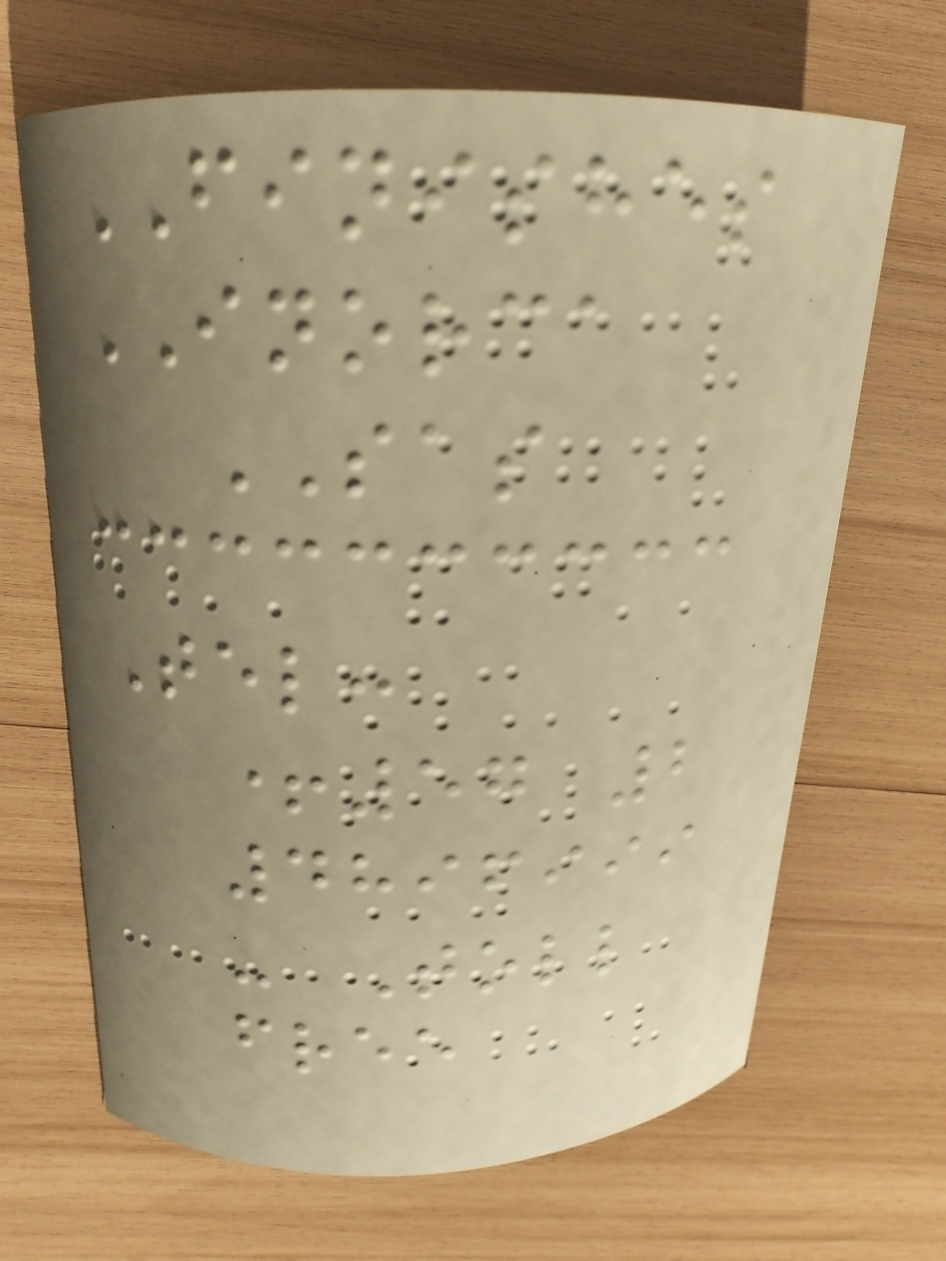FINISHES
INORCA
SAS
Tel:
+57 2
4896999
- Toll
free
